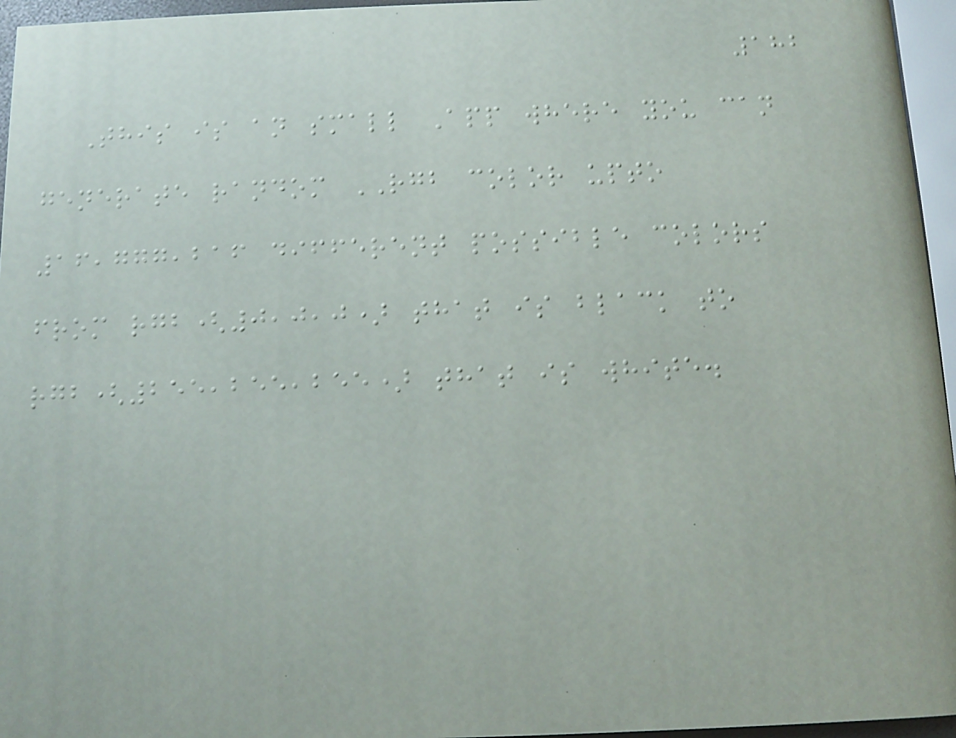182
This is an small App where you can
generate random RGB color upto
16,777,216 different possible colors
from rgb(0,0,0) that is black to
rgb(255,255,255) that is white.
